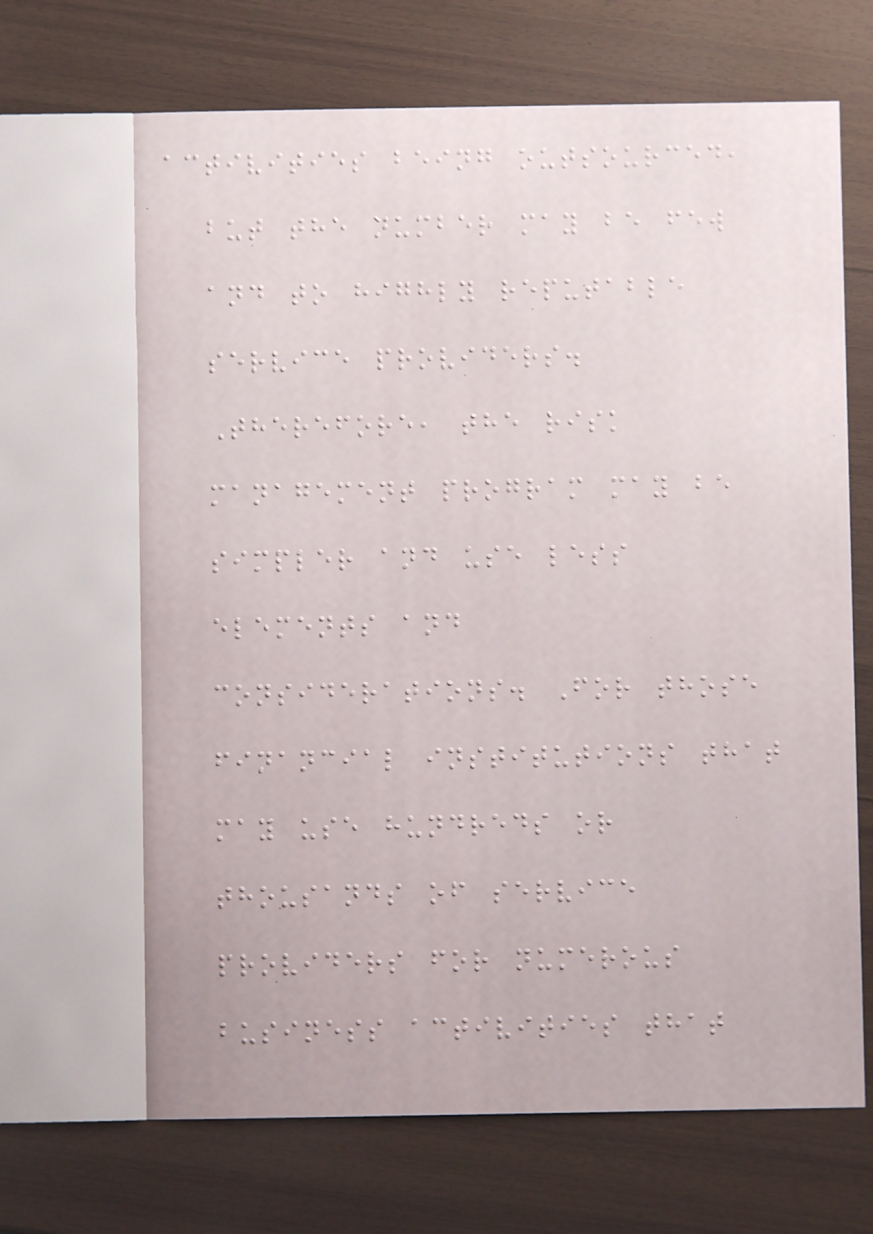activities being outsourced,
but the number may be few
and to highly reputable
service providers.
Therefore, the risk
management program may be
simpler and use less
elements and
considerations. For those
financial institutions that
may use hundreds or
thousands of service
providers for numerous
business activities that
